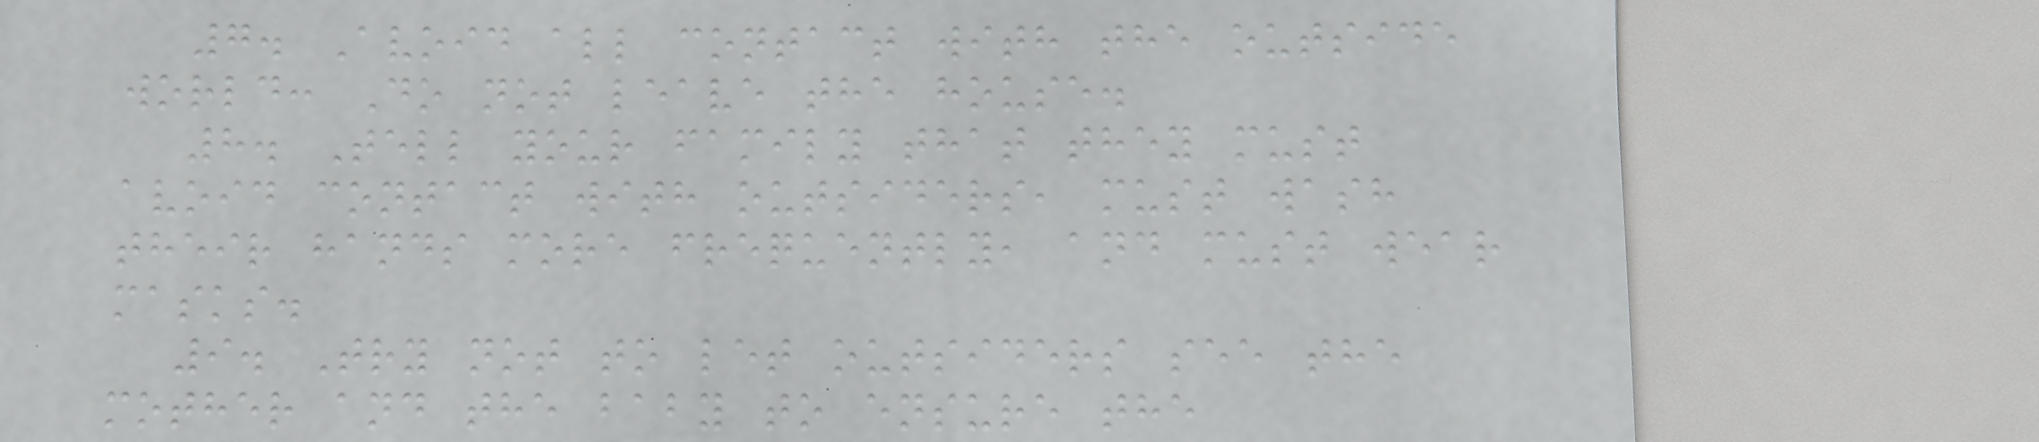7. Avoid all contact with the outside
world: Do not leave the house.
8. Tell your family that they must
avoid contact with outsiders, must wash
their hands more frequently, and must wear
masks.
9. Try not to let outsiders see the
mother and the baby to ensure the
